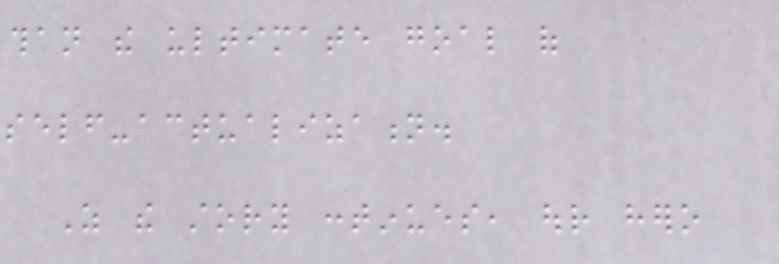than the ultimate goal of
self-actualization.
As the story continues, our hero
